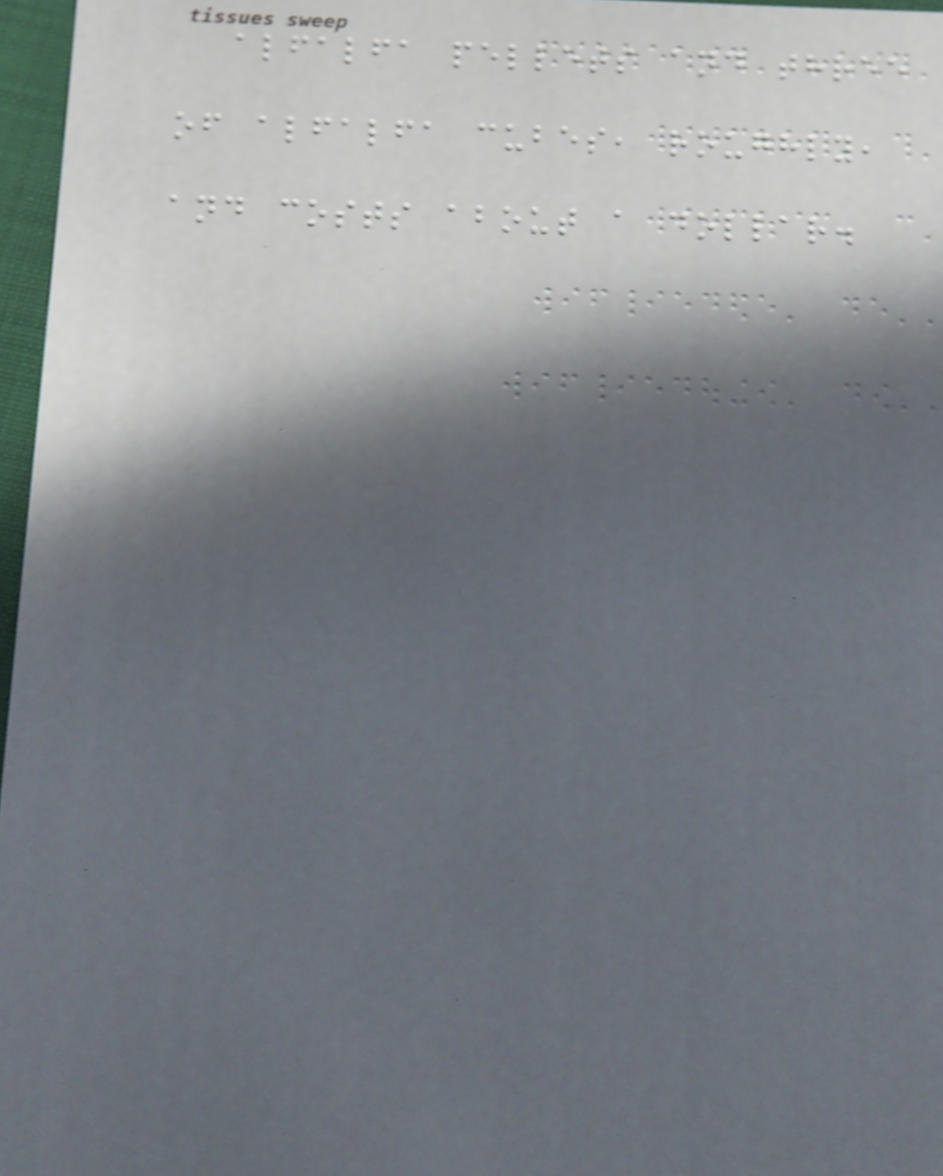alfalfa pellets and three
of alfalfa cubes, roughly,
and costs about a dollar.
